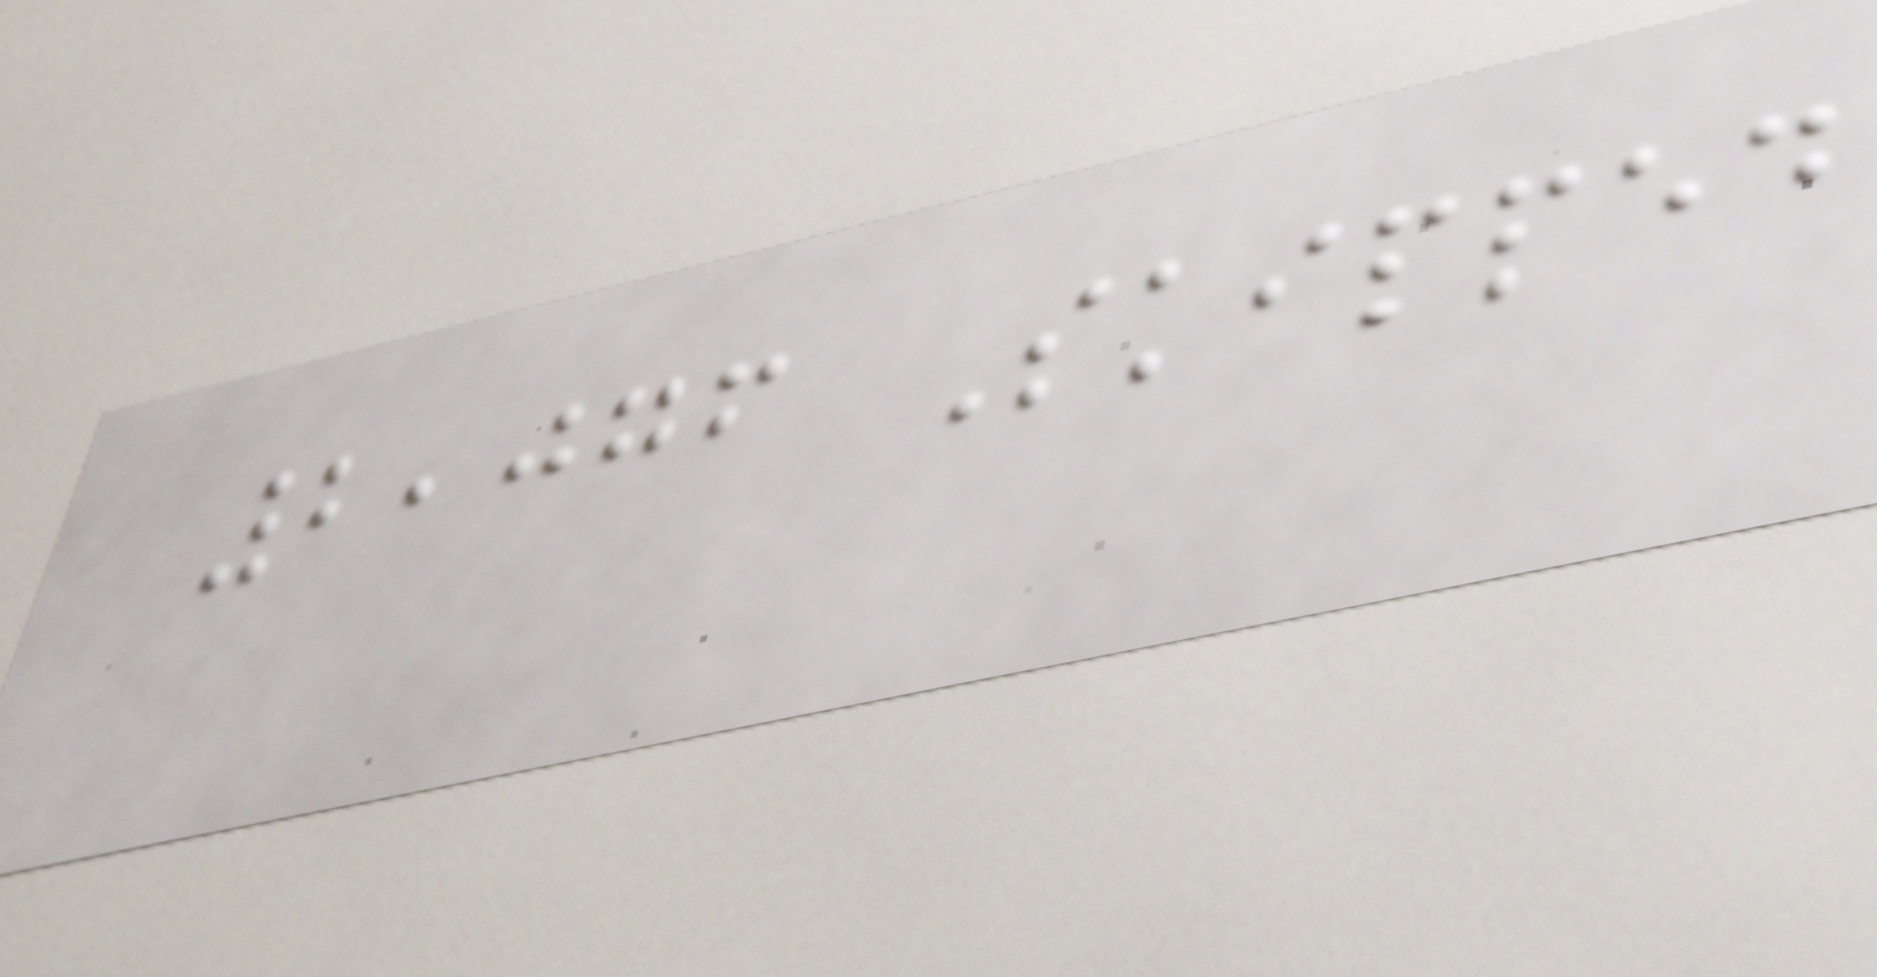2,076 Skipped
